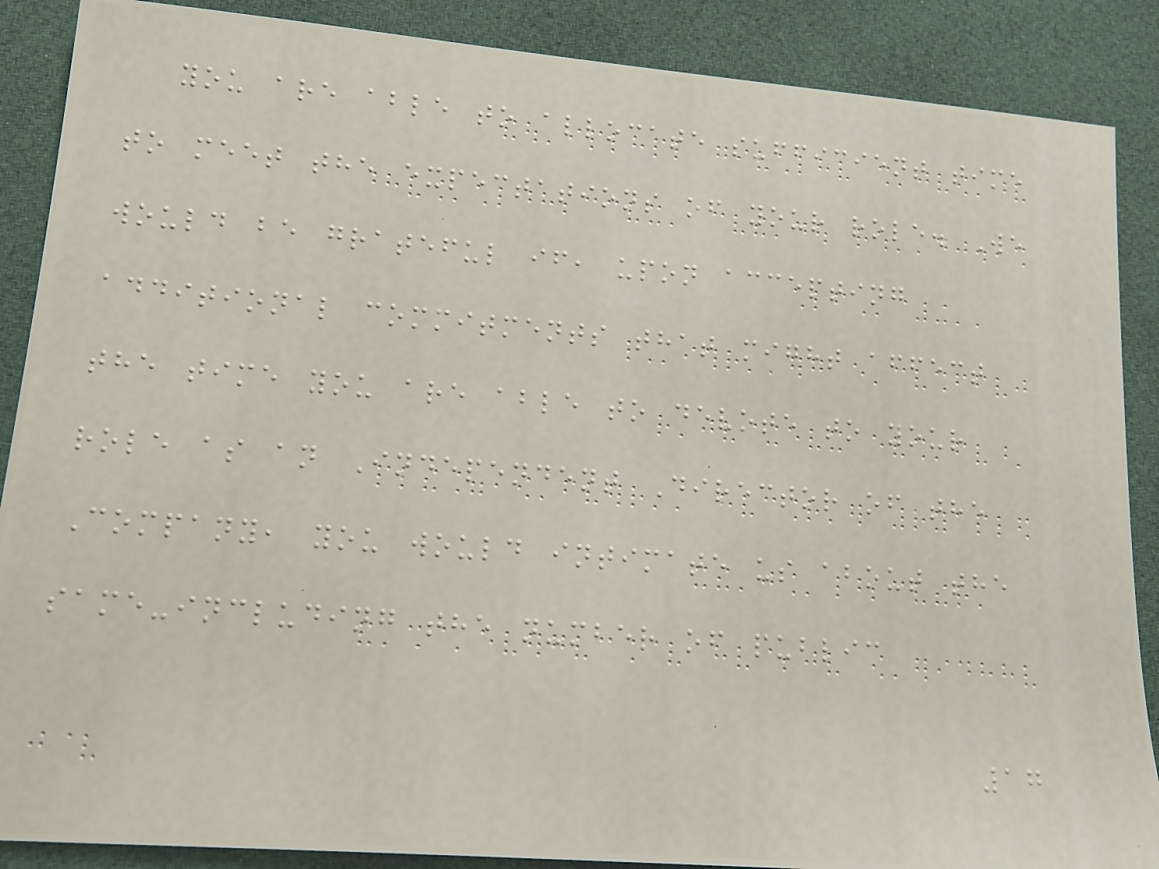you are able to allocate sufficient time
to meet the expectations of your role. We
would be grateful if, upon accepting
additional commitments that might affect
the time you are able to devote to your
role as an Independent Director of the
Company, you would intimate us about the
same-including the number of public
17
